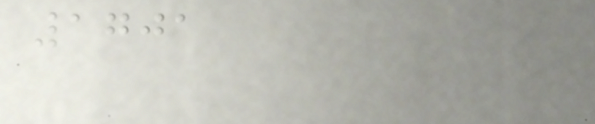1701
